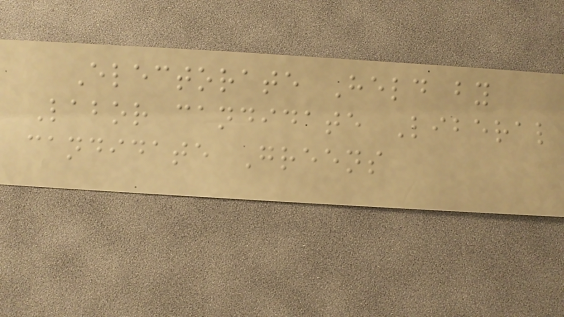Electorate Held by
Labor candidate Liberal
candidate Greens
